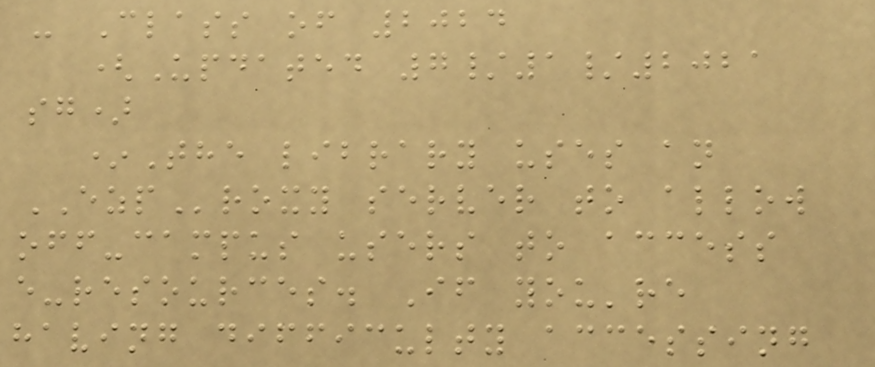- Class of 2024
(Updated 7/1/2021
sg)
*The library uses an
EZProxy server to allow
off-campus users to access
e-resources. If you're
having difficulty accessing
